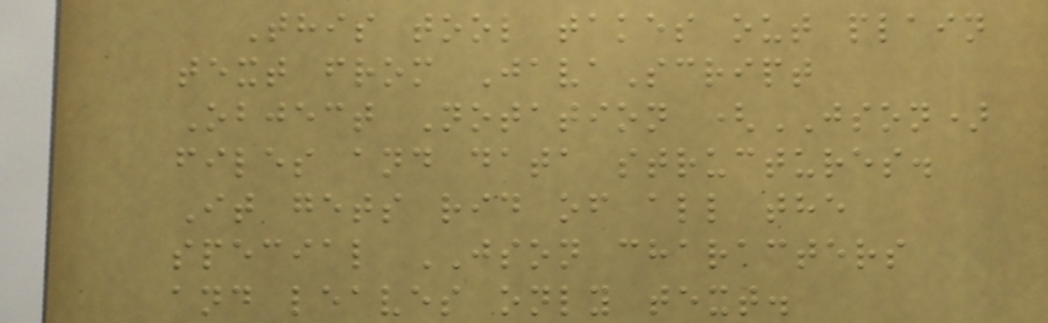This tool takes out plain
text from JavaScript
Object Notation (JSON)
files and data structures.
It gets rid of all the
special JSON characters
and leaves only text.
